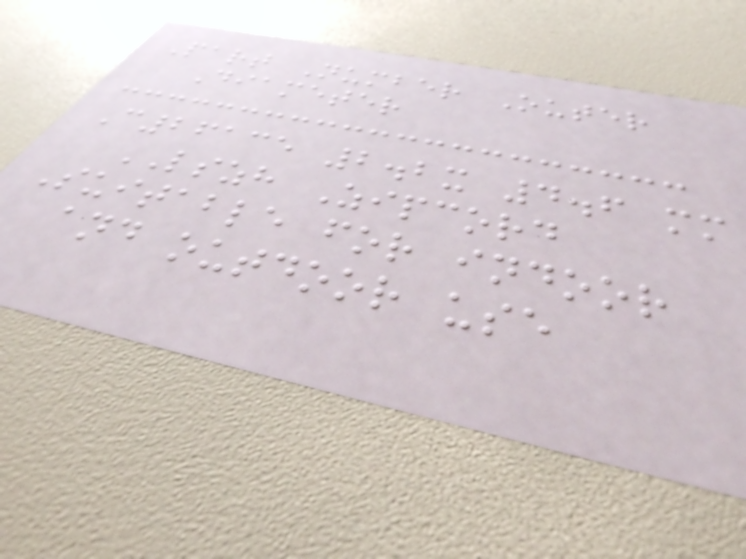Part Number Outer
Diameter
C26135 2.2x 4.6 mm
LSZH Zipcord
Suitable for indoor
and outdoor use
